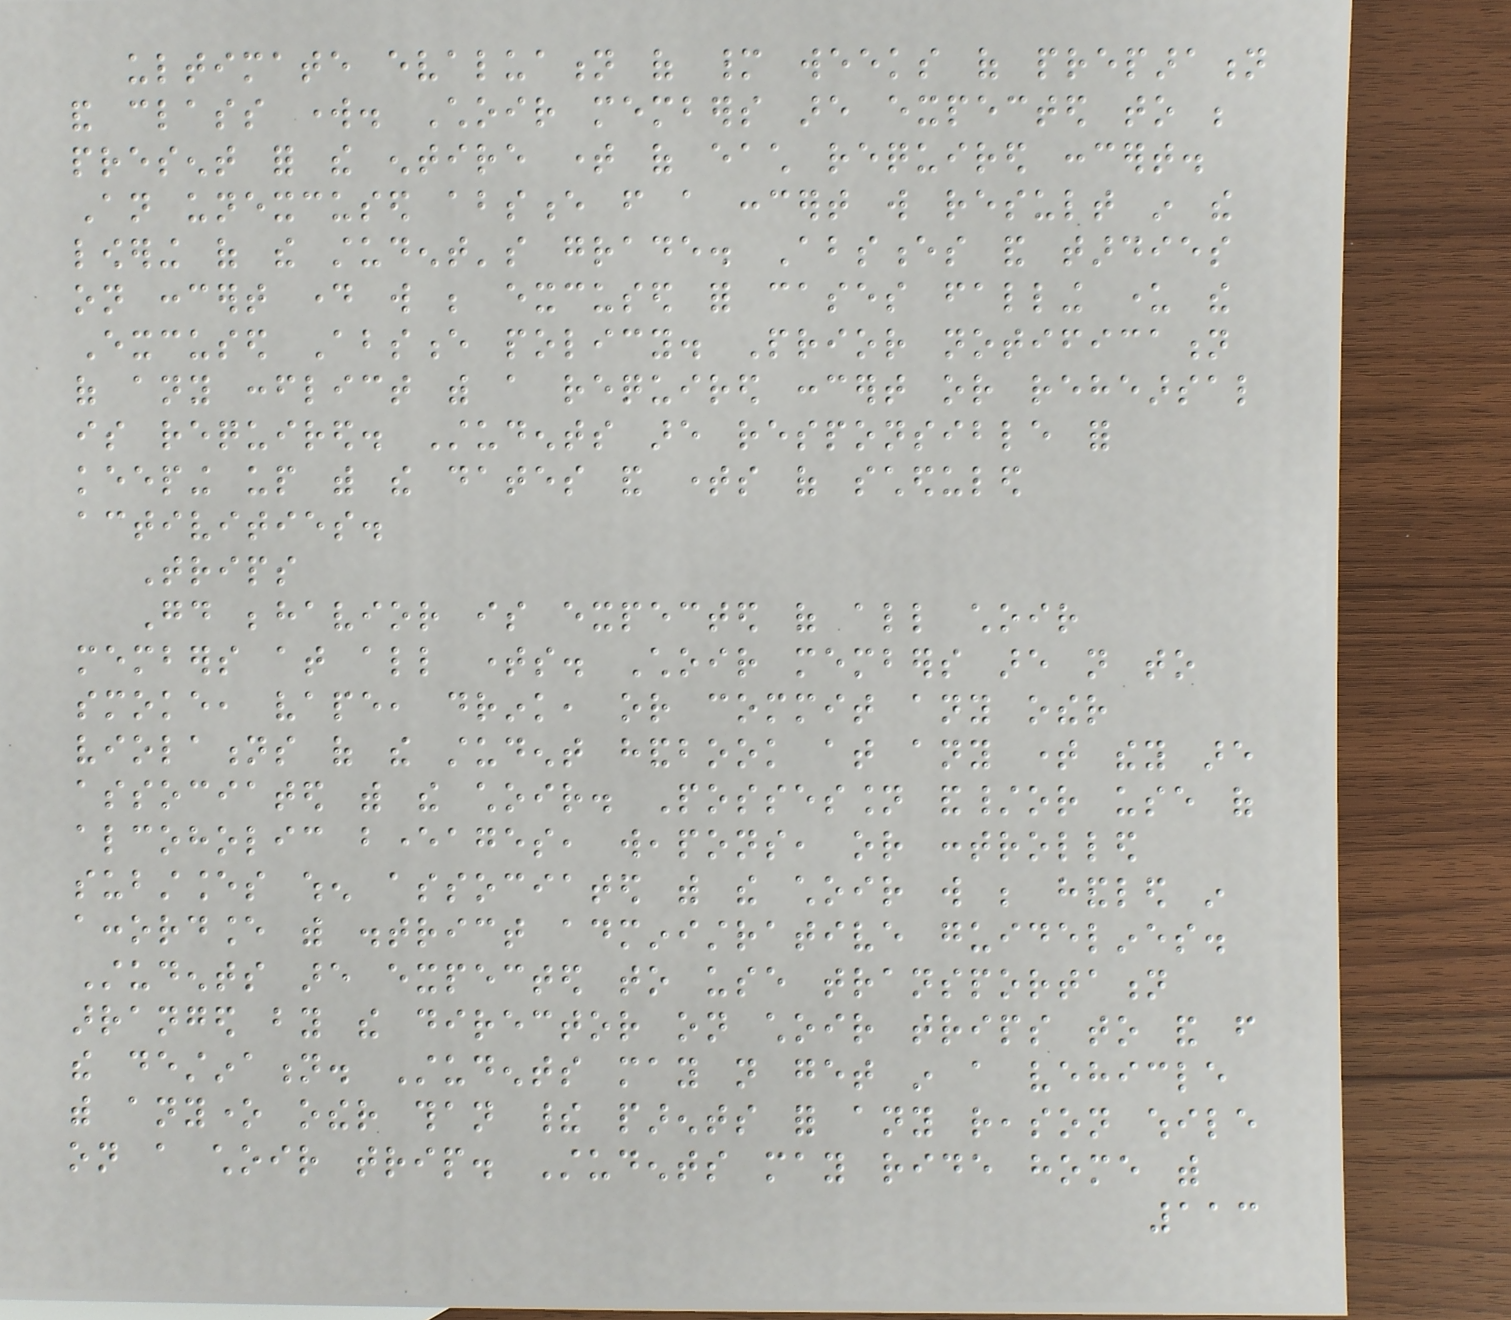ultimate evaluation of many weeks of preparation
and class work. Choir members are expected to be
present for the entire time of each required concert.
An unexcused absence from a concert will result in the
lowering of the student's grade. Absences and tardies
on concert day will be excused for cases falling under the
Excused Absence policy. Prior notification
of any conflict with a required concert or rehearsal
is required. Students are responsible for
keeping up with the dates and times of scheduled
activities.
Trips
Good behavior is expected of all choir
members at all times. Choir members are not to
smoke, vape, drink, or commit any other
violations of the student handbook at any time they are
associated with the choir. Possession and/or use of
alcoholic beverages, weapons, or controlled
substances when associated with the choir will be handled in
accordance with district administrative guidelines.
Students are expected to use transportation
arranged by the director on choir trips to and from
the destination. Students may not get in a vehicle
with anyone other than their parents for any reason while
on a choir trip. Students may ride home with
113
